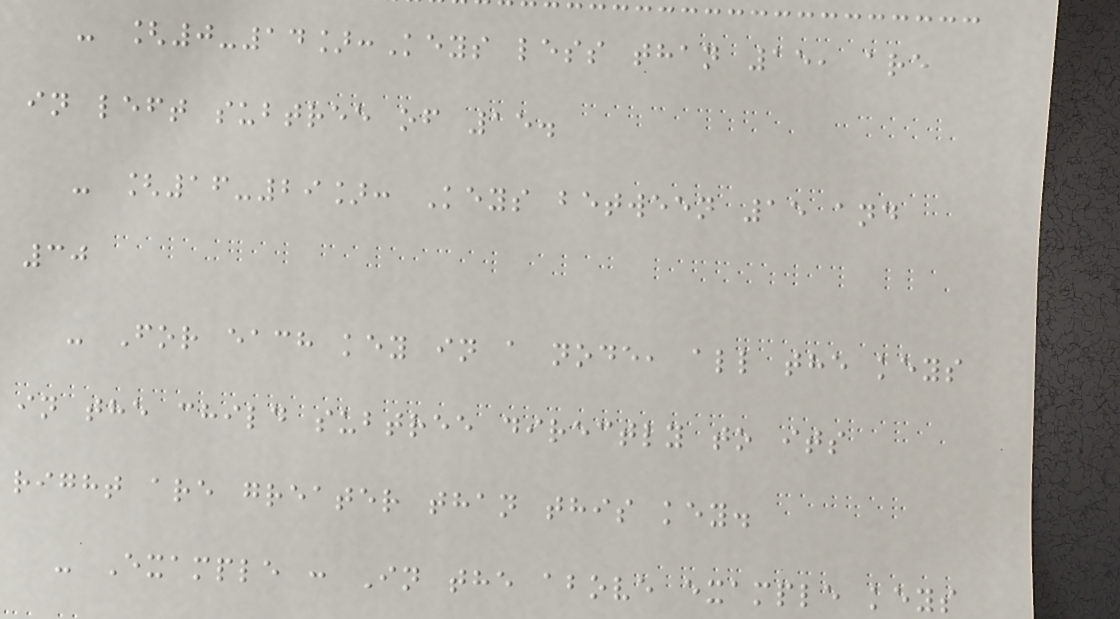- [0-14]:Keys less than 15, are
in left subtree of 15.
- [16-29]: Keys between 15 and
30
- For each key in a node, all the keys
in the child subtree directly to its
right are greater than this key.
- Example : In the above example keys
